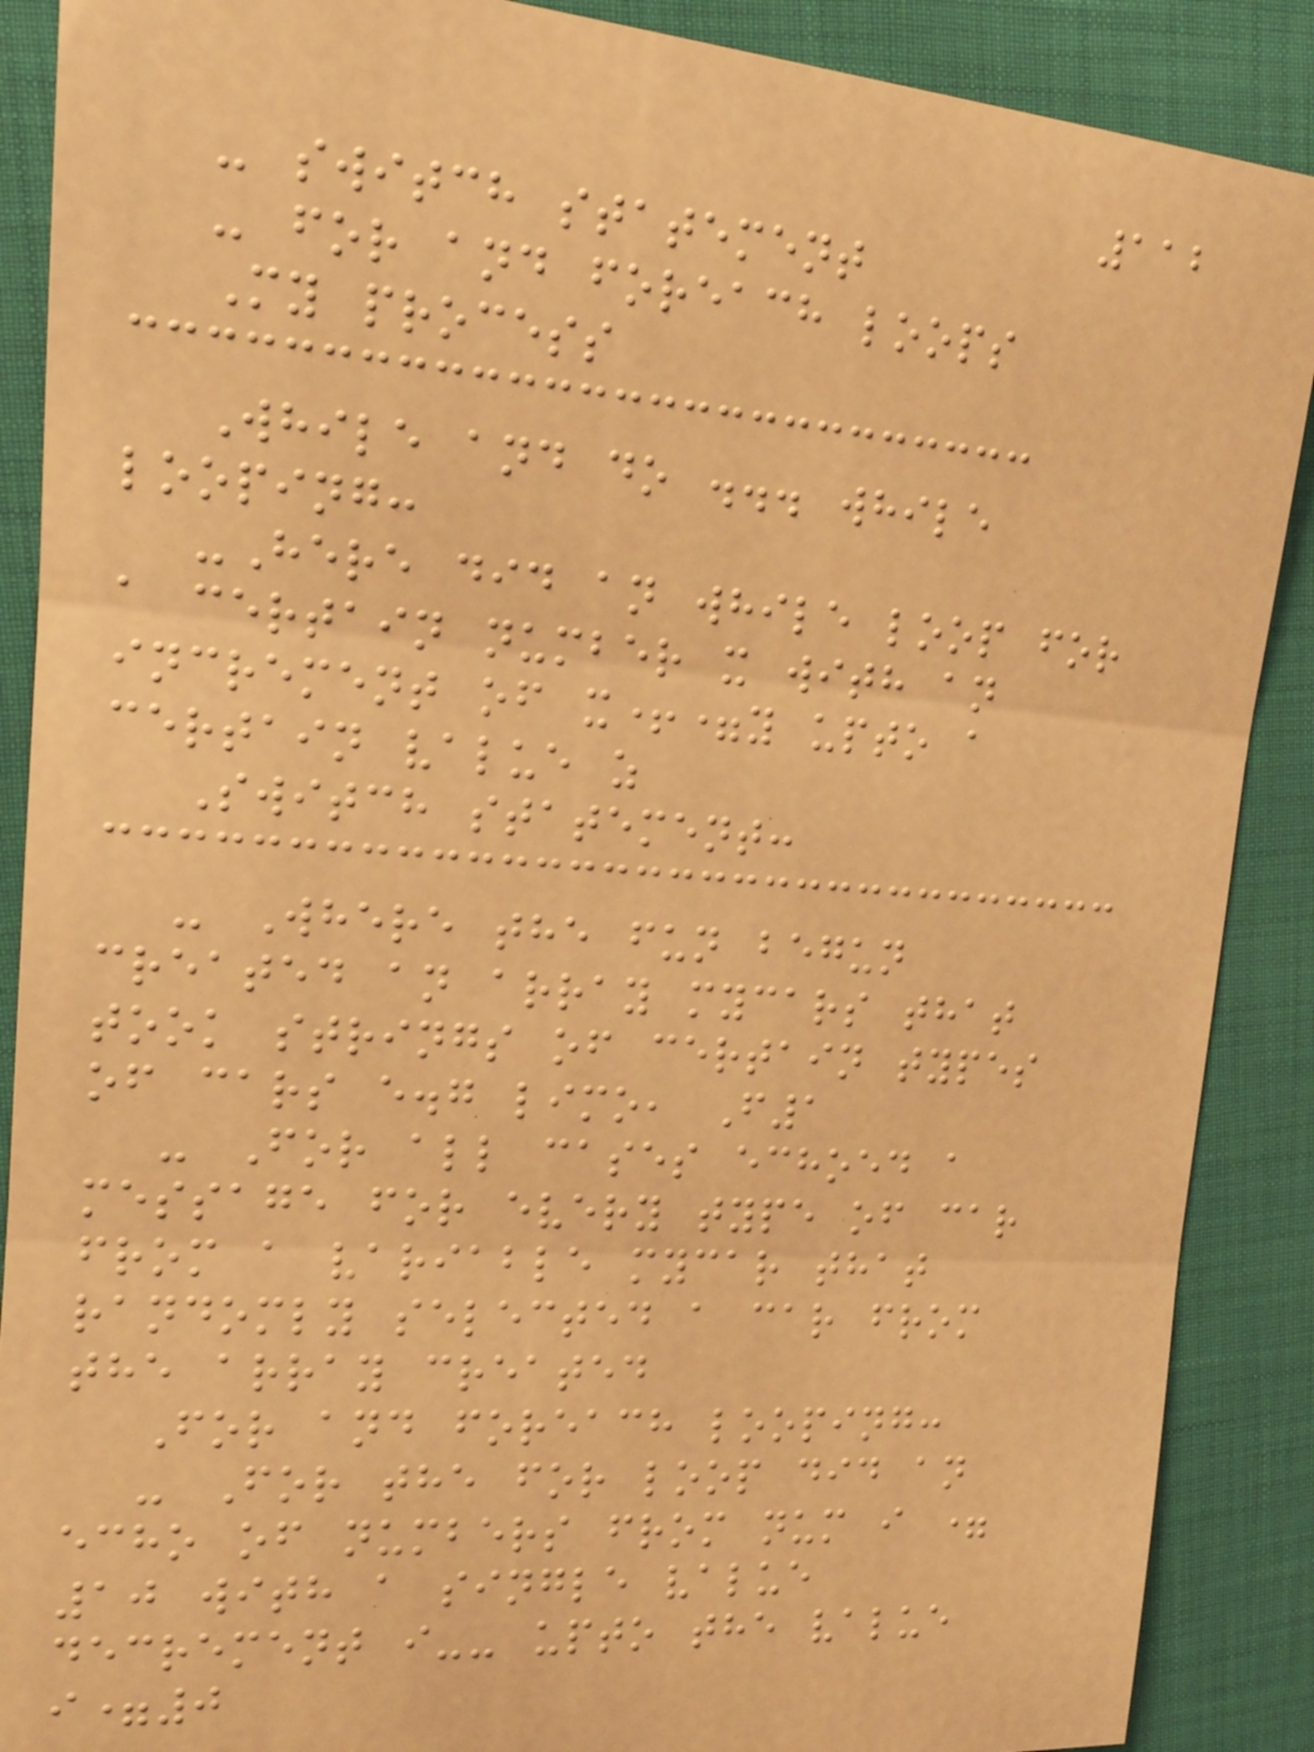112
- switch statement
- for and foreach loops
My process
While and do ... while
looping:
-Here did an while loop for
a certain number x with an
increment of x+=y upto a
certain value z
Switch statement:
- Where the fun begun
created an array mycars that
took strings of certain types
of cars e.g limo, F1
- For all cases echoed a
message for every type of car
from a variable mycar that
randomly selected a car from
the array created
For and foreach looping:
- For the for loop did an
echo of numbers from num i =
10 with a single value
decrement i-- upto the value
i=0
